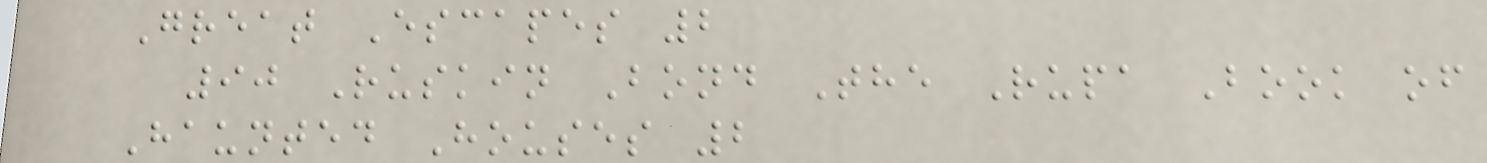Great Escapes 2
90 Ruskin Bond The Rupa Book of
Haunted Houses 2
